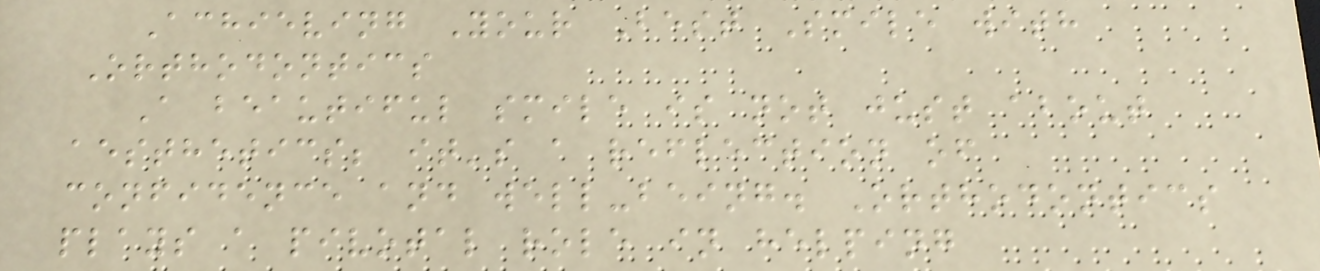Achieving Your Best Smile with
Orthodontics
A beautiful smile is not just about
aesthetics; it's a reflection of
confidence and well-being. Orthodontics
plays a pivotal role in helping
